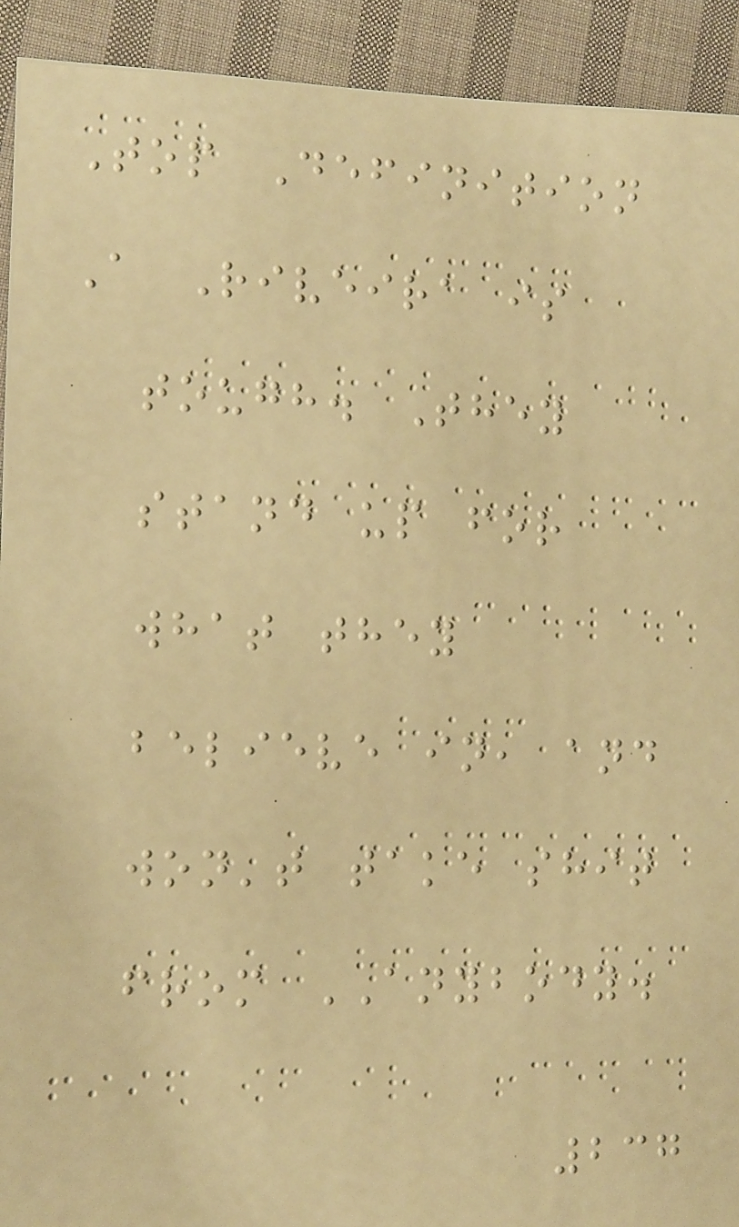Top Definition
A Riveira is
tough. They
stand up for
what they
believe in, and
won't take shit
from ANYBODY.
237
